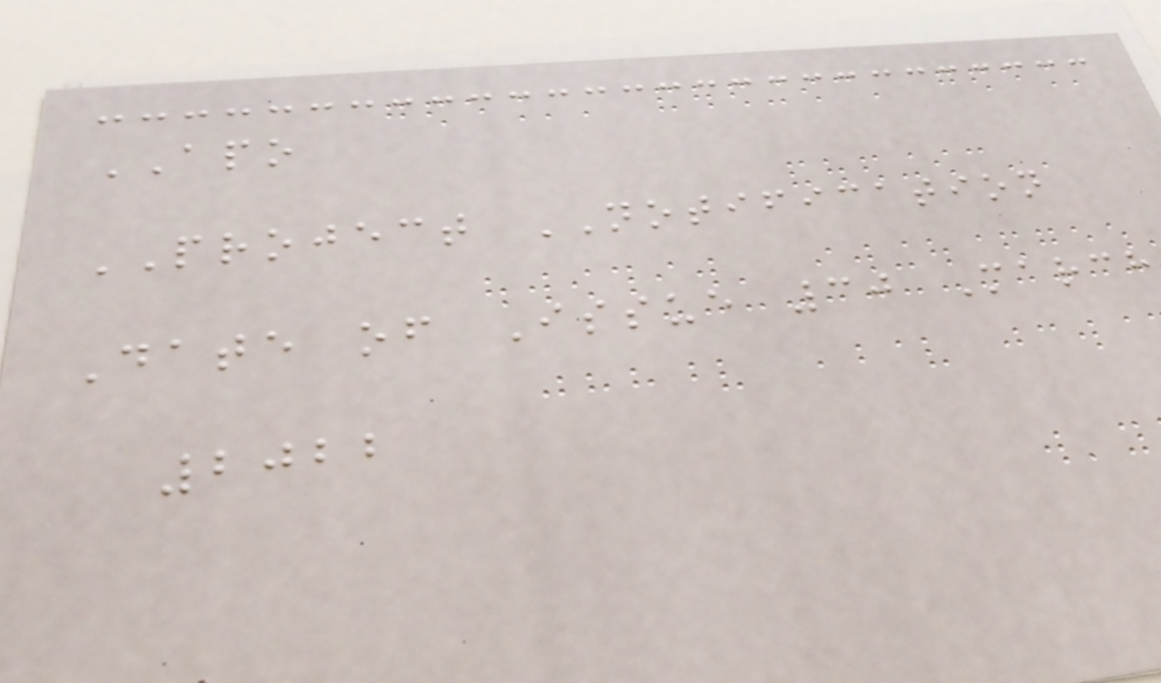APO
PROJECT NOTIFICATION
Date of Issue 30 March
2022
